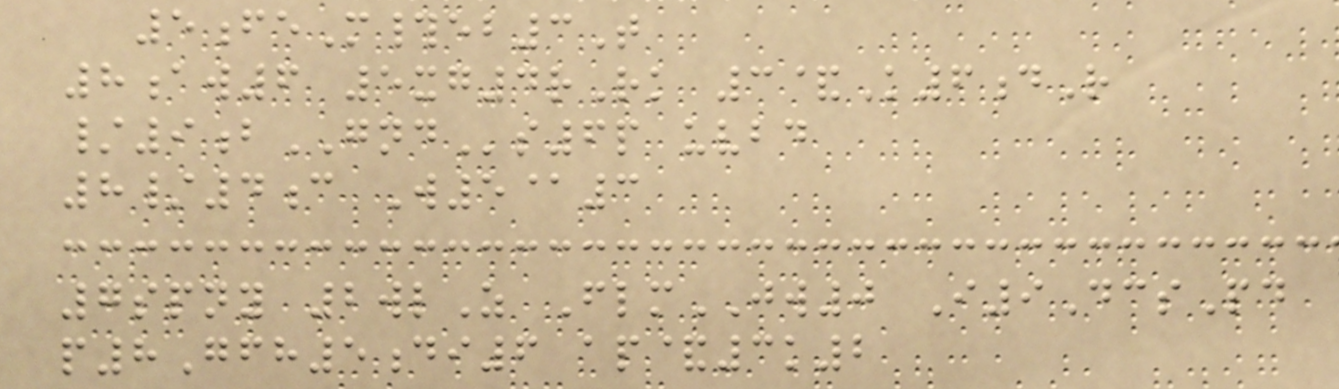5feM#eb3T
8aw6 5xg4rRk 3&K6dR
/9bGNDs6p uvbd
8/4c W5@3
7spny 2wlZ FlmJW0 I9DcsPd
p8Gfh5di6 ap&3k2
